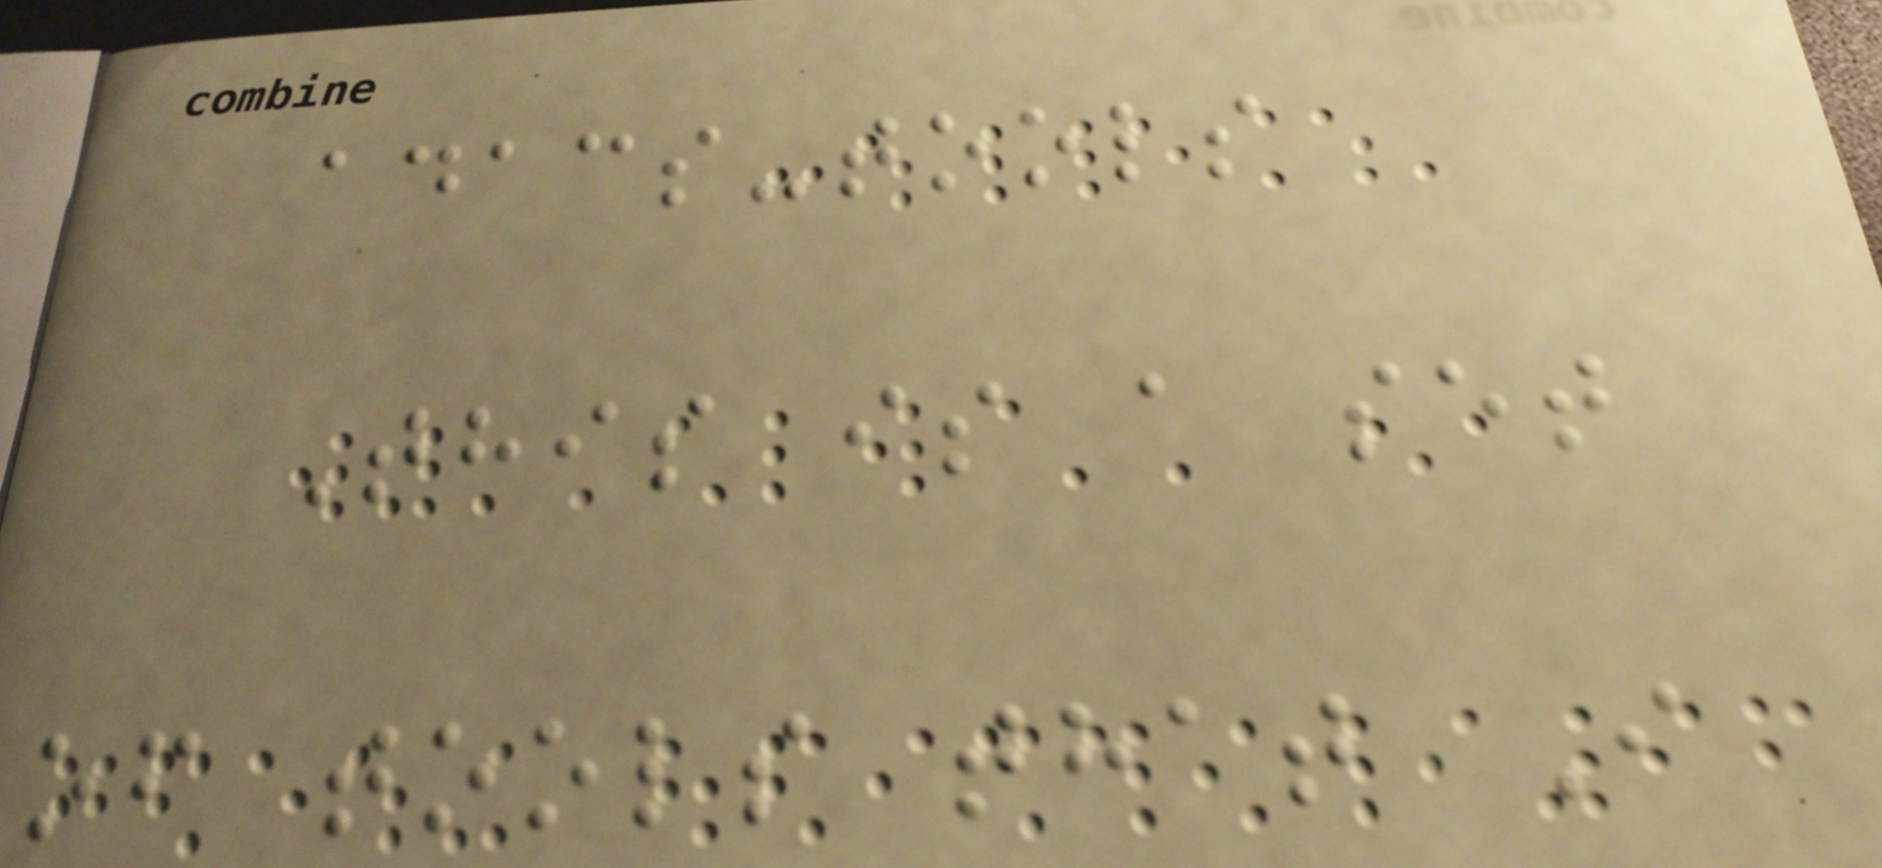adacs-tools
This is a set
of tools that I
